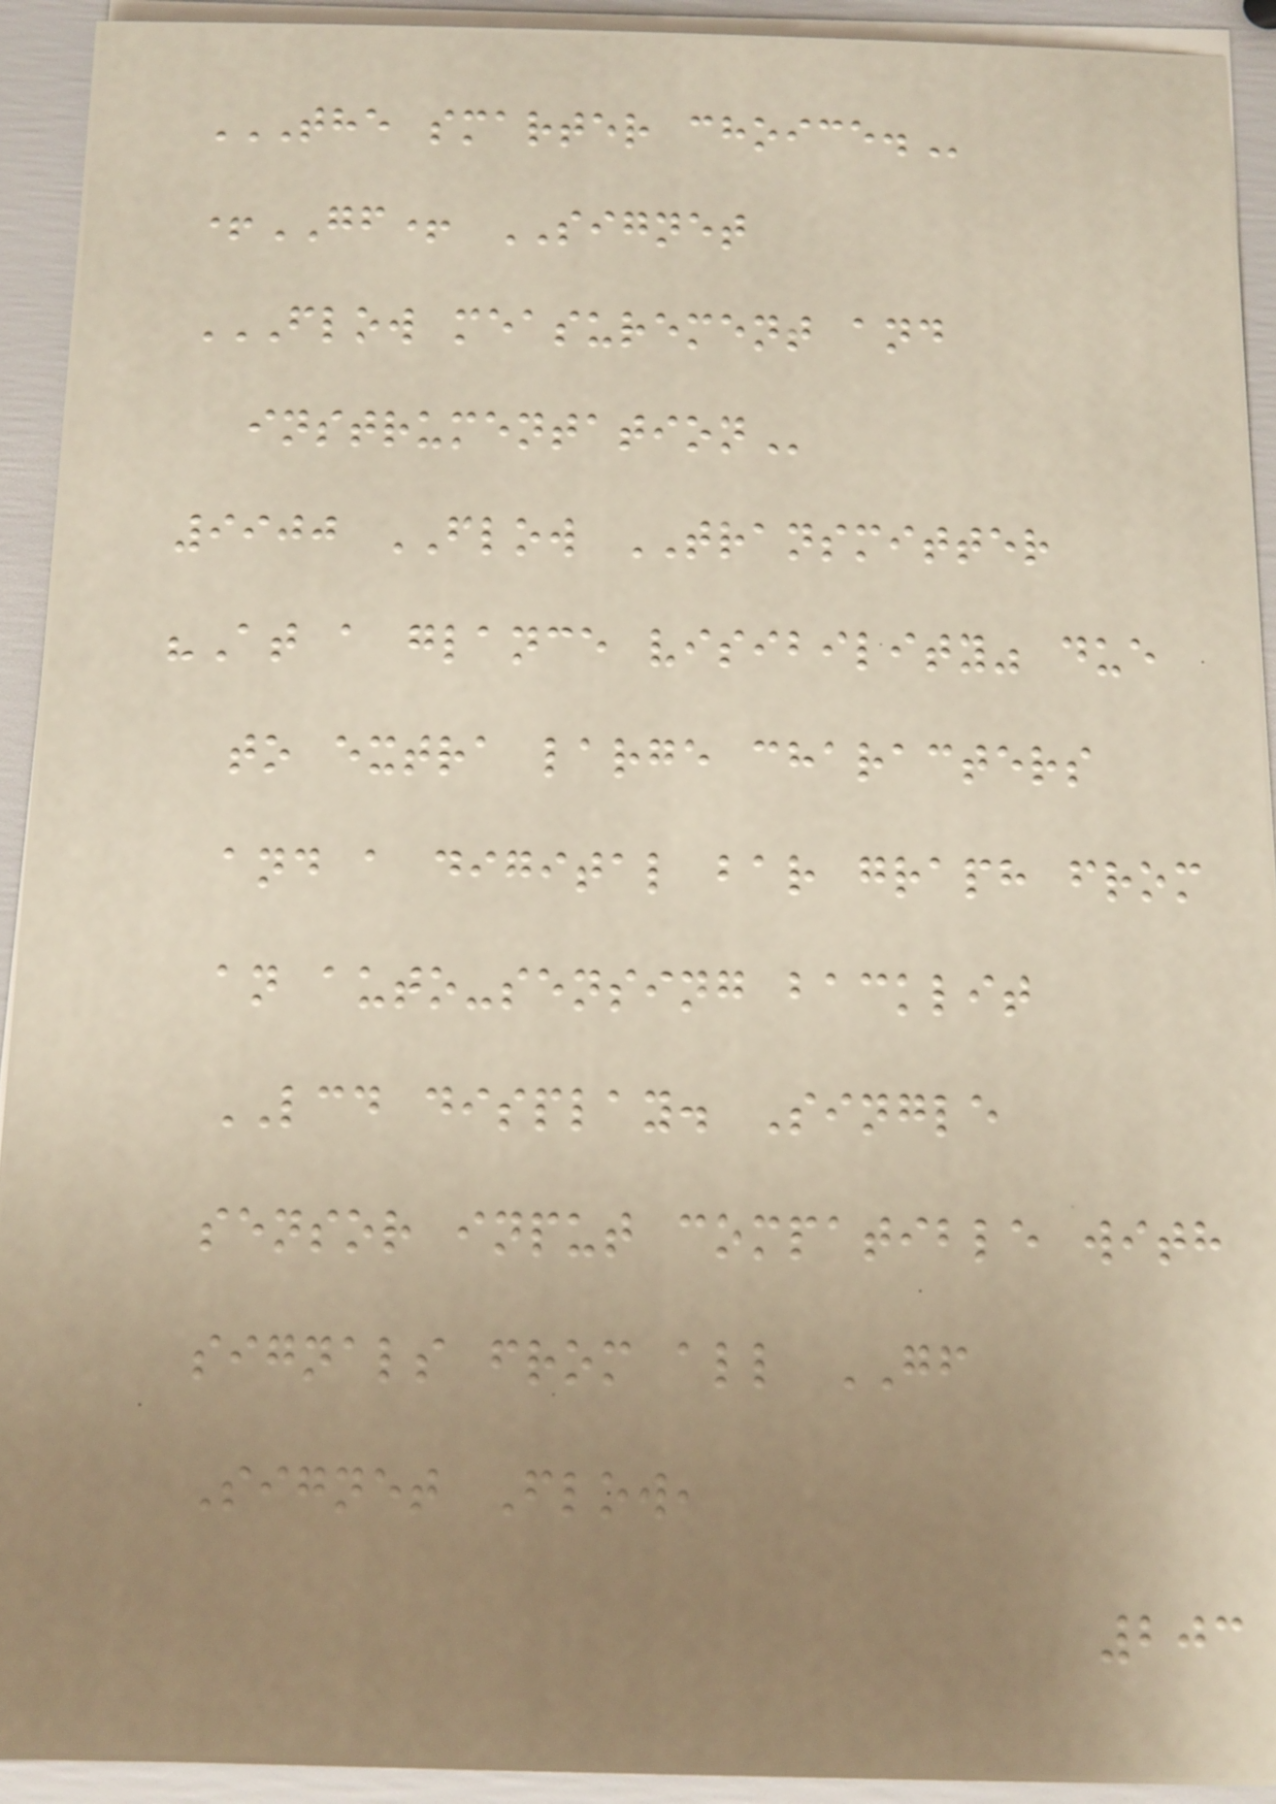THE SMARTER CHOICE.
+GF+ SIGNET
FLOW MEASUREMENT AND
INSTRUMENTATION
9900 FLOW TRANSMITTER
"At a glance visibility" due
to extra large characters
and a digital bar graph from
an auto-sensing backlit
LCD display. Single
sensor input compatible with
signals from all GF
Signet Flow,
203
